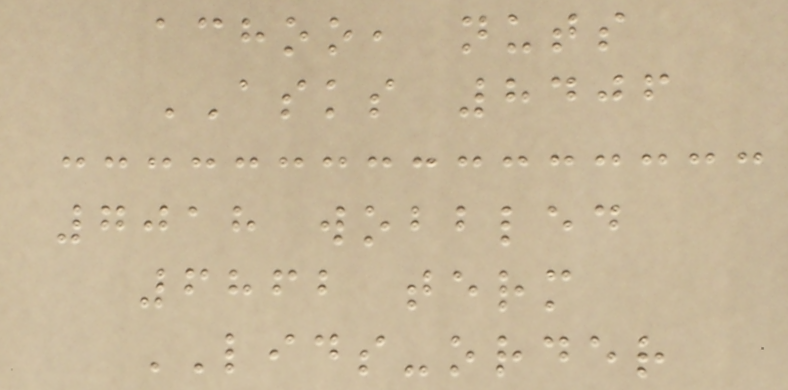achoo, nuts
ASKS 8406
7018 wobbled
6862 term
LIDS-order
